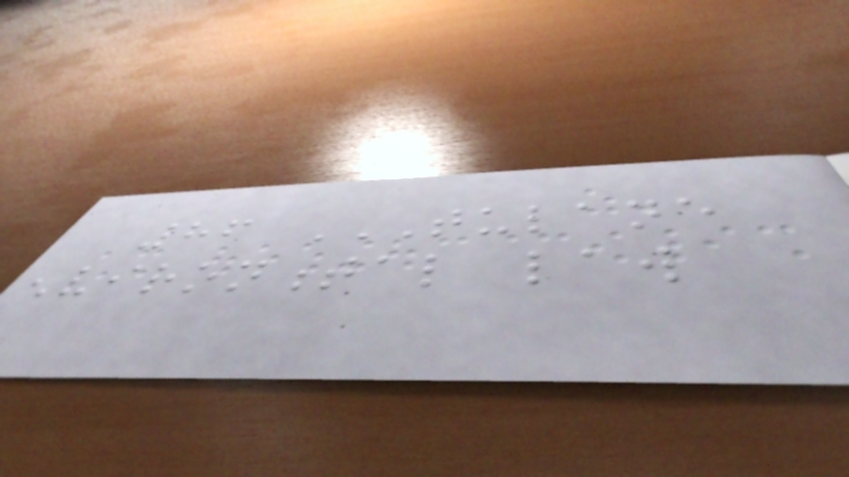86 TULANE
ENVIRONMENTAL LAW
